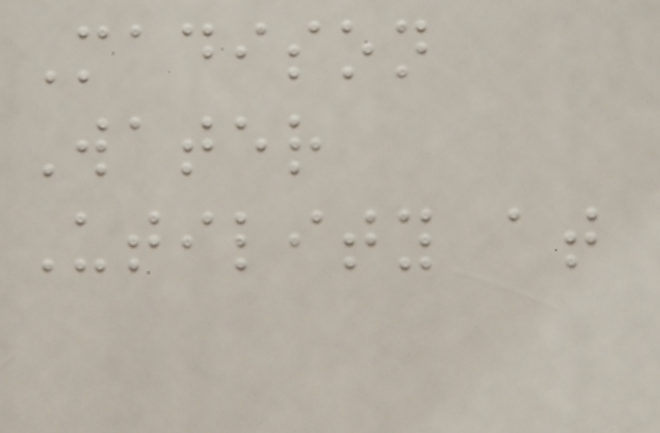Madison
Water
Utility at
